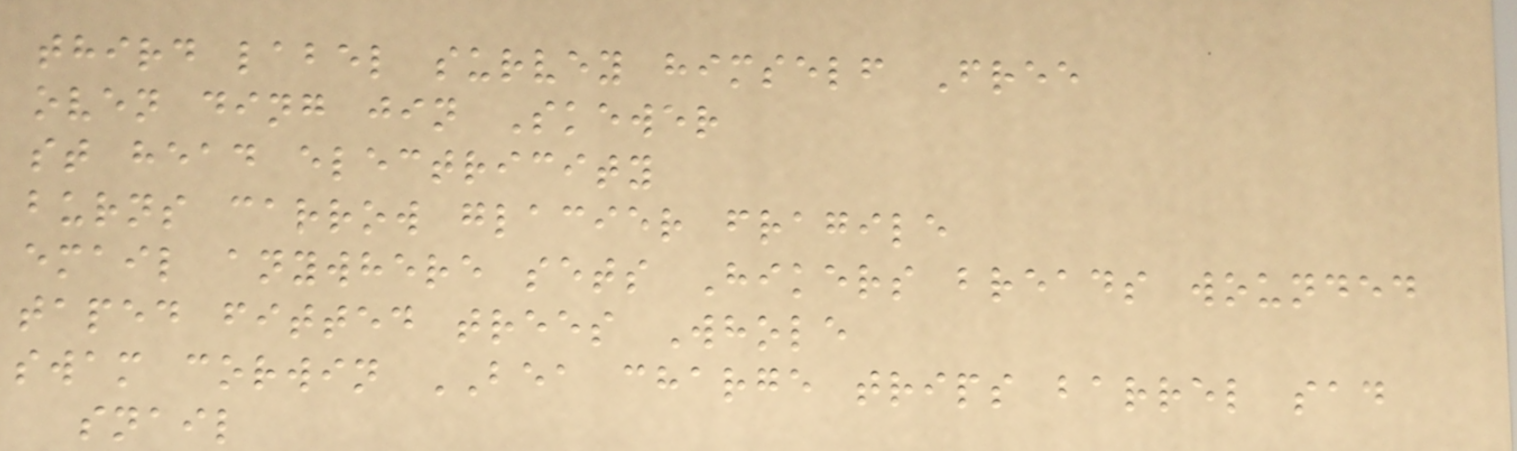third label survey himself Free
oven ding jin Skewer
st head electricity
burns carrow glacier fragile
email anywhere sets Hikers breads wounded
taped fitted trees Whole
swam corwin BEA charge trips barrel sad
snail
